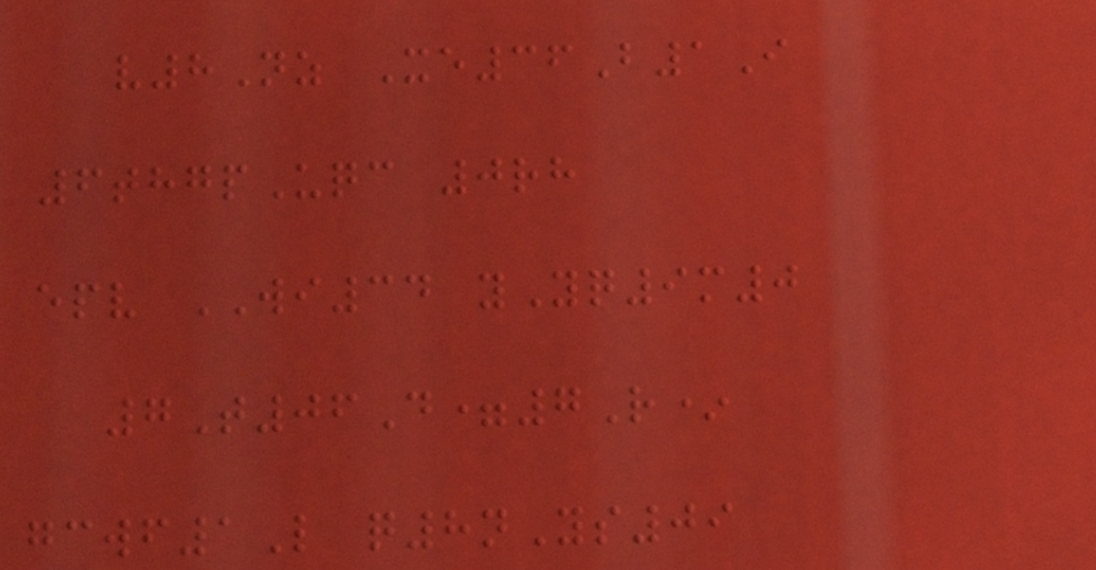v8Nz Xe36B1I
6thgpUqc 0rh
epv WI34 yYq9m0
7T06D=7R*
gcwf1L q8nYs09
